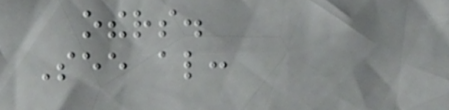others.
See also:
